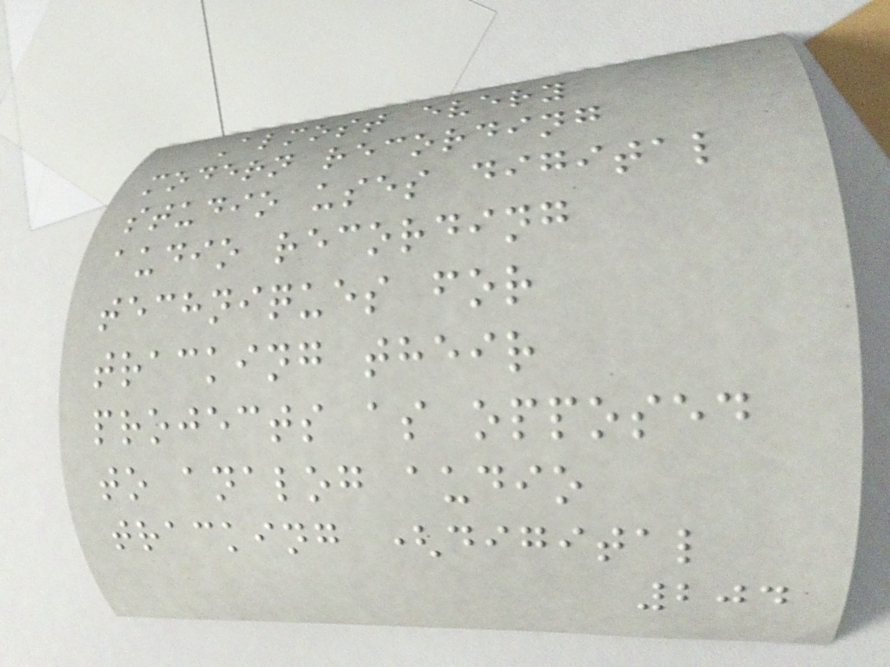Almost every
modern recording
studio uses digital
audio recording
techniques for
tracking their
projects as opposed
to analog audio
tracking (digital
204
